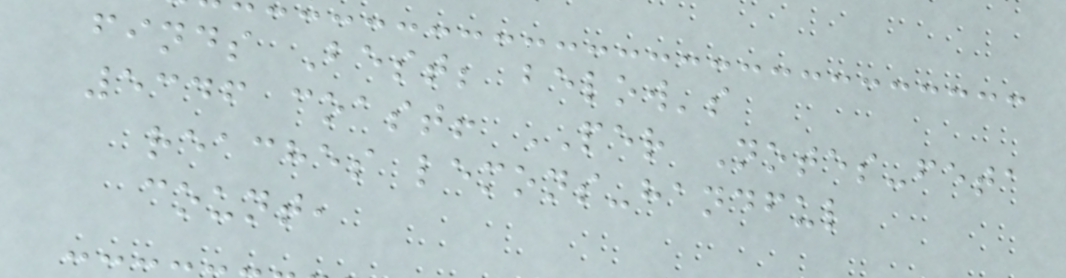finds Best; below's
5346 coast! PER Notes-feta
reaches lemons-handful
count,
